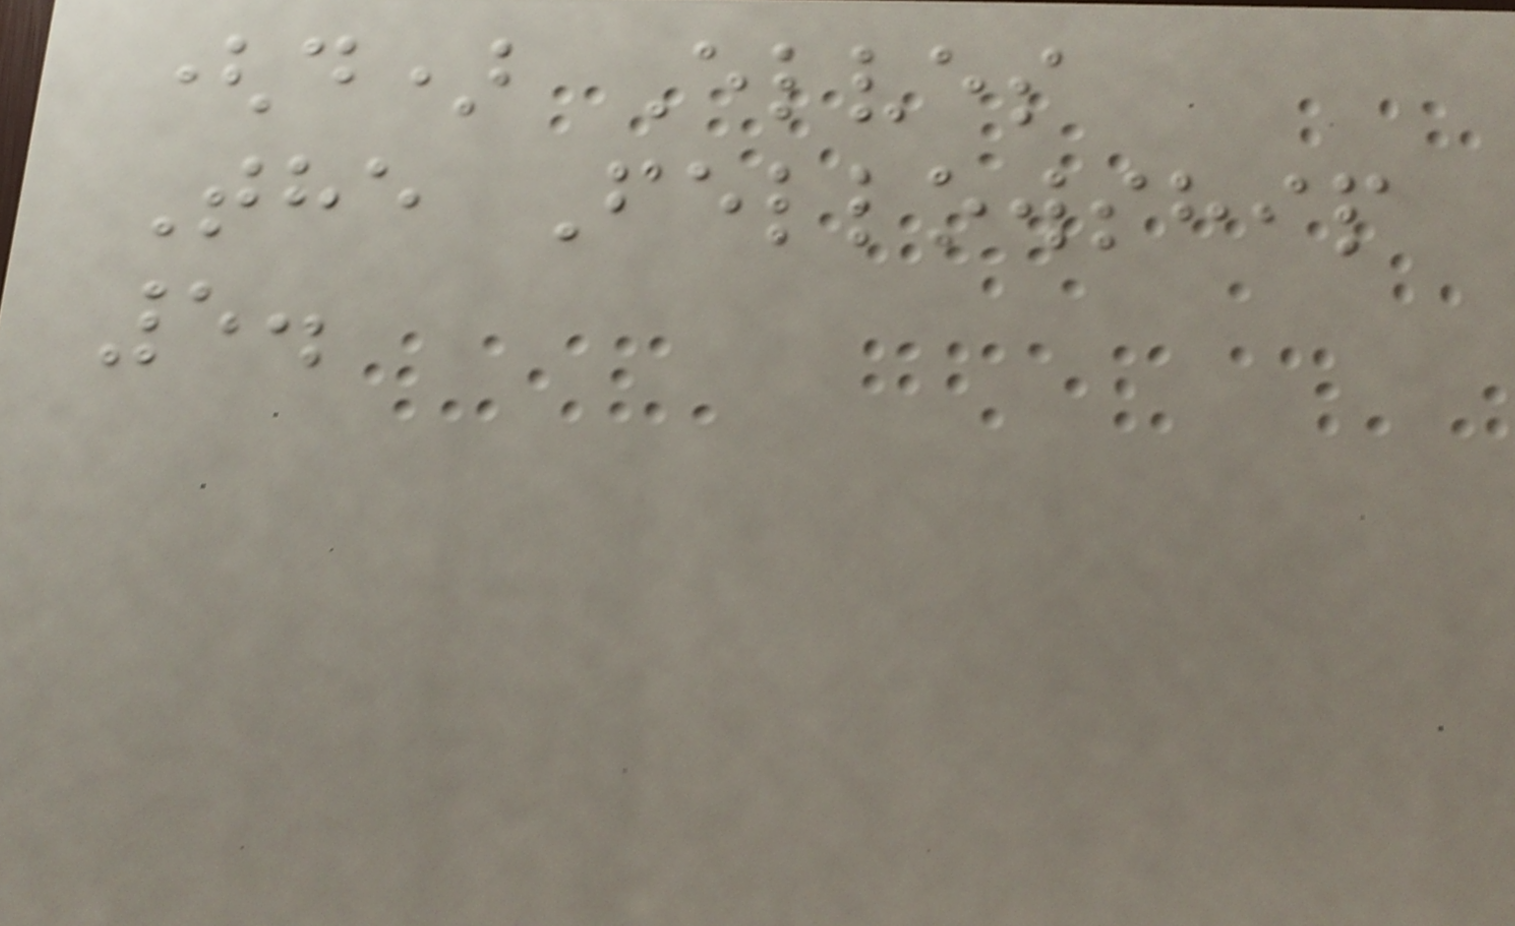(d) Elves
The Fellowship
5.
